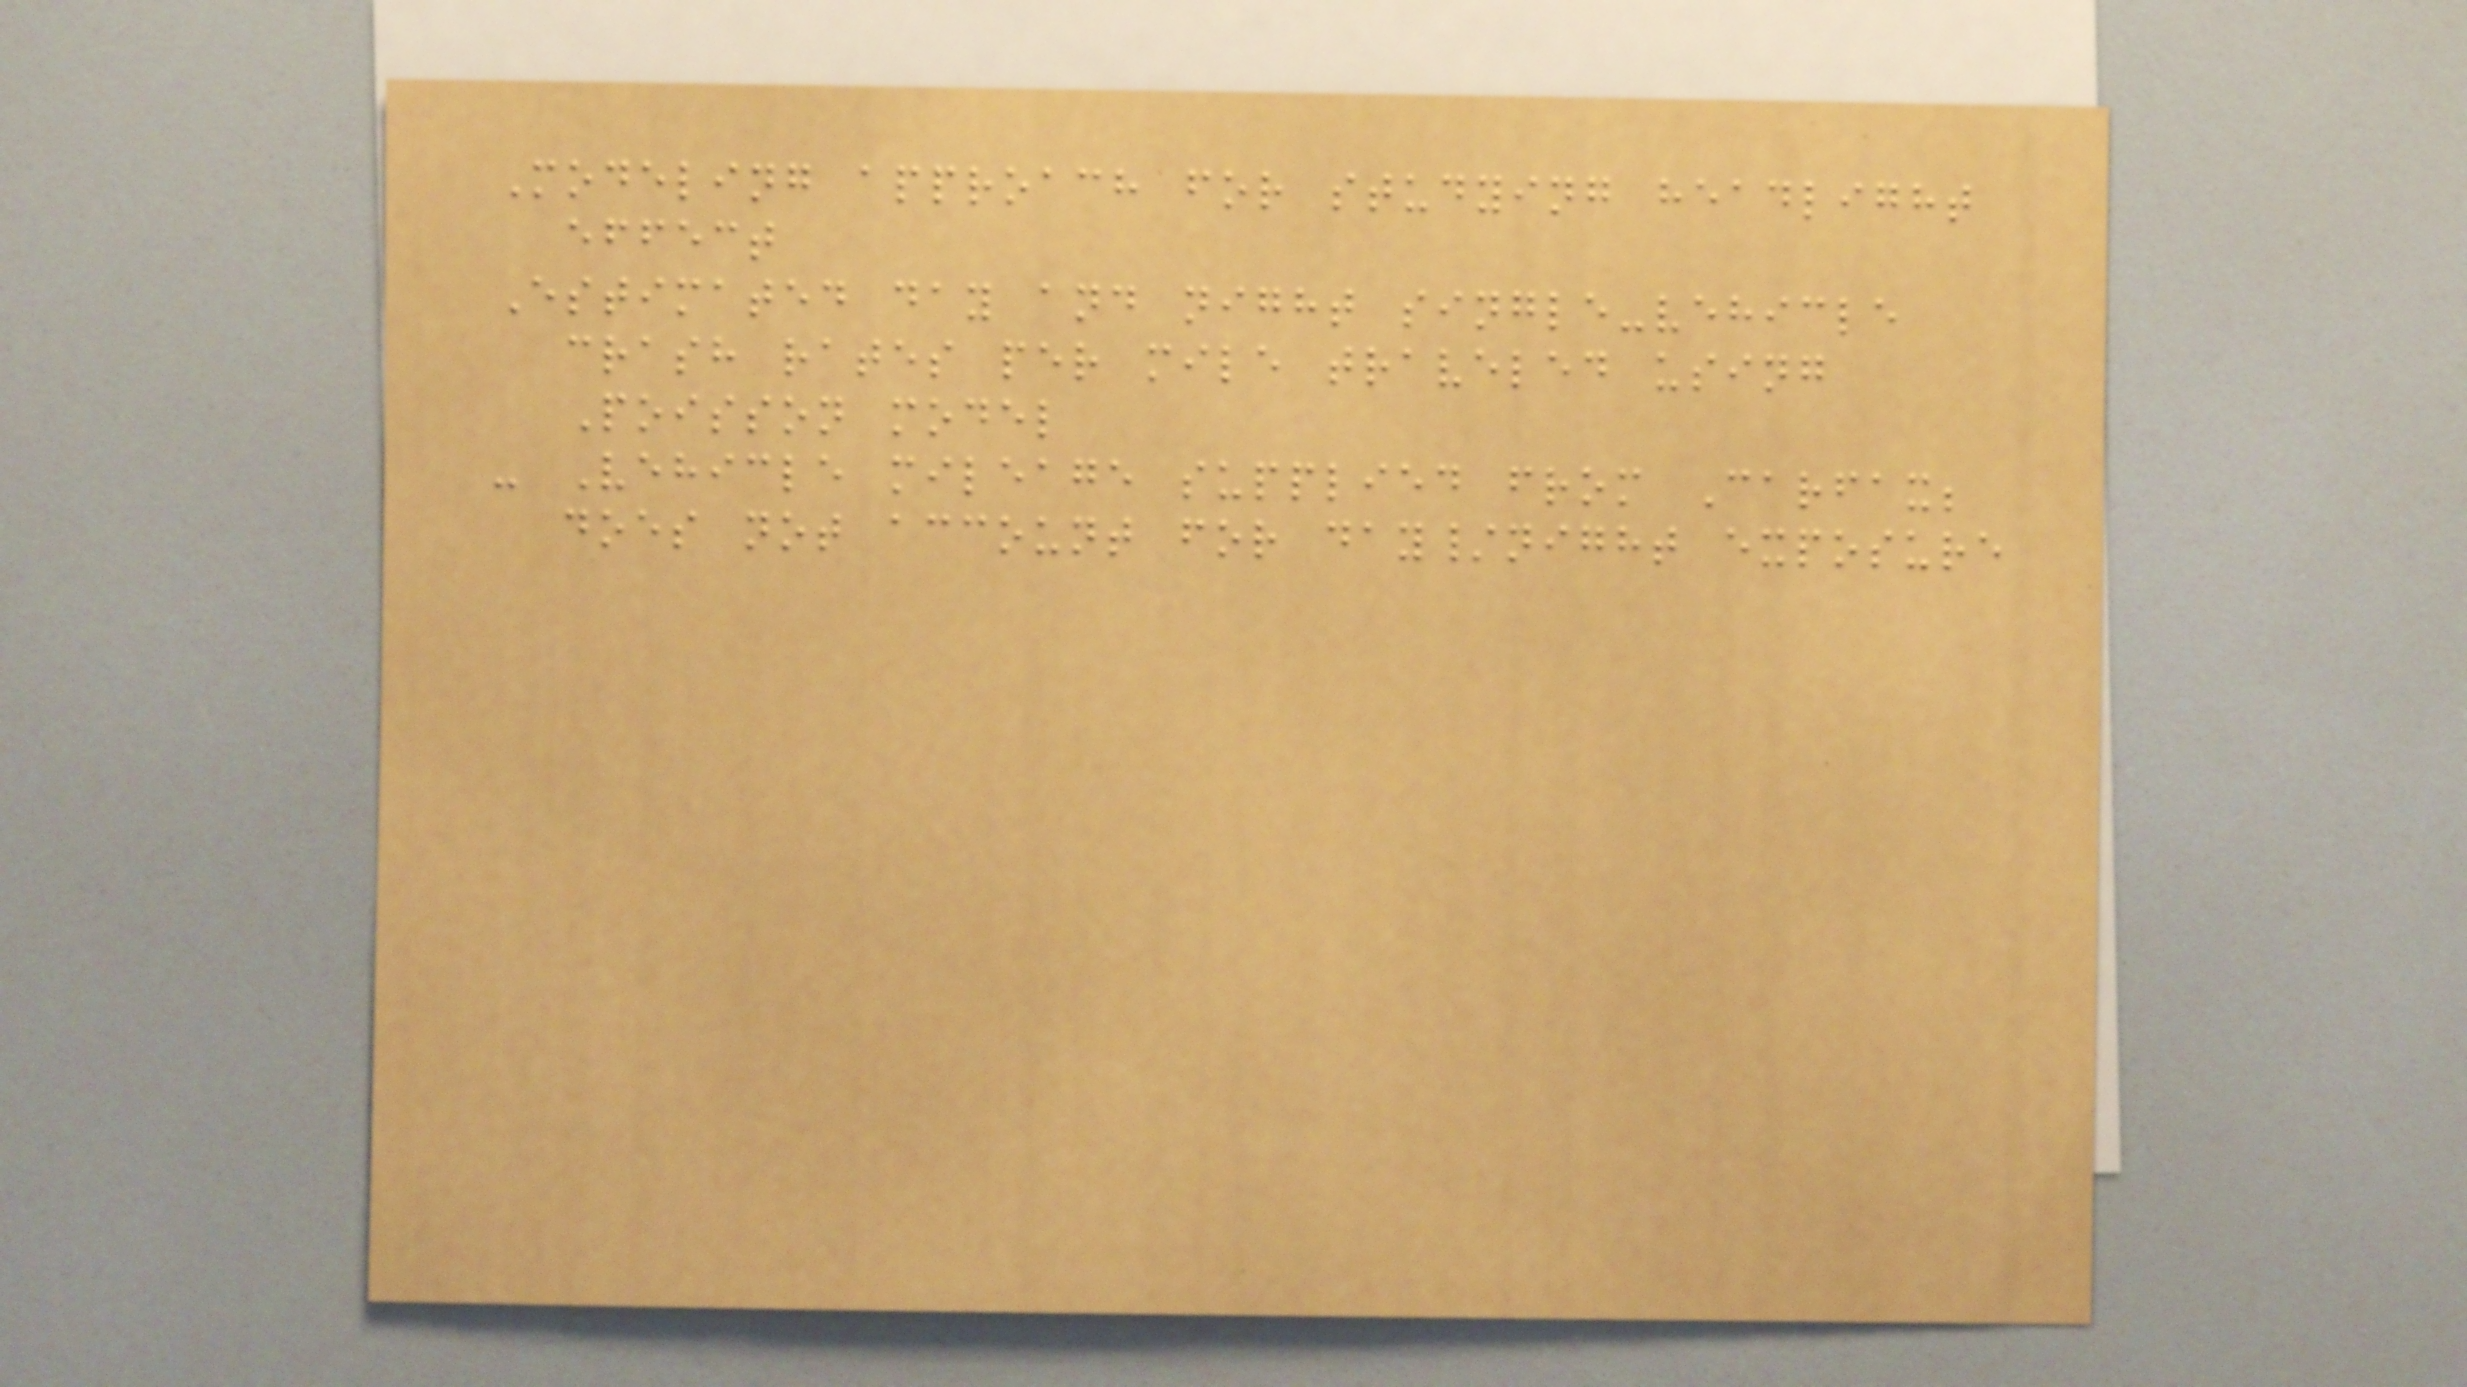Modeling approach for studying headlight
effect
Estimated day and night single-vehicle
crash rates per mile traveled using
Poisson model
- Vehicle mileage supplied from Carfax;
does not account for day/night exposure
